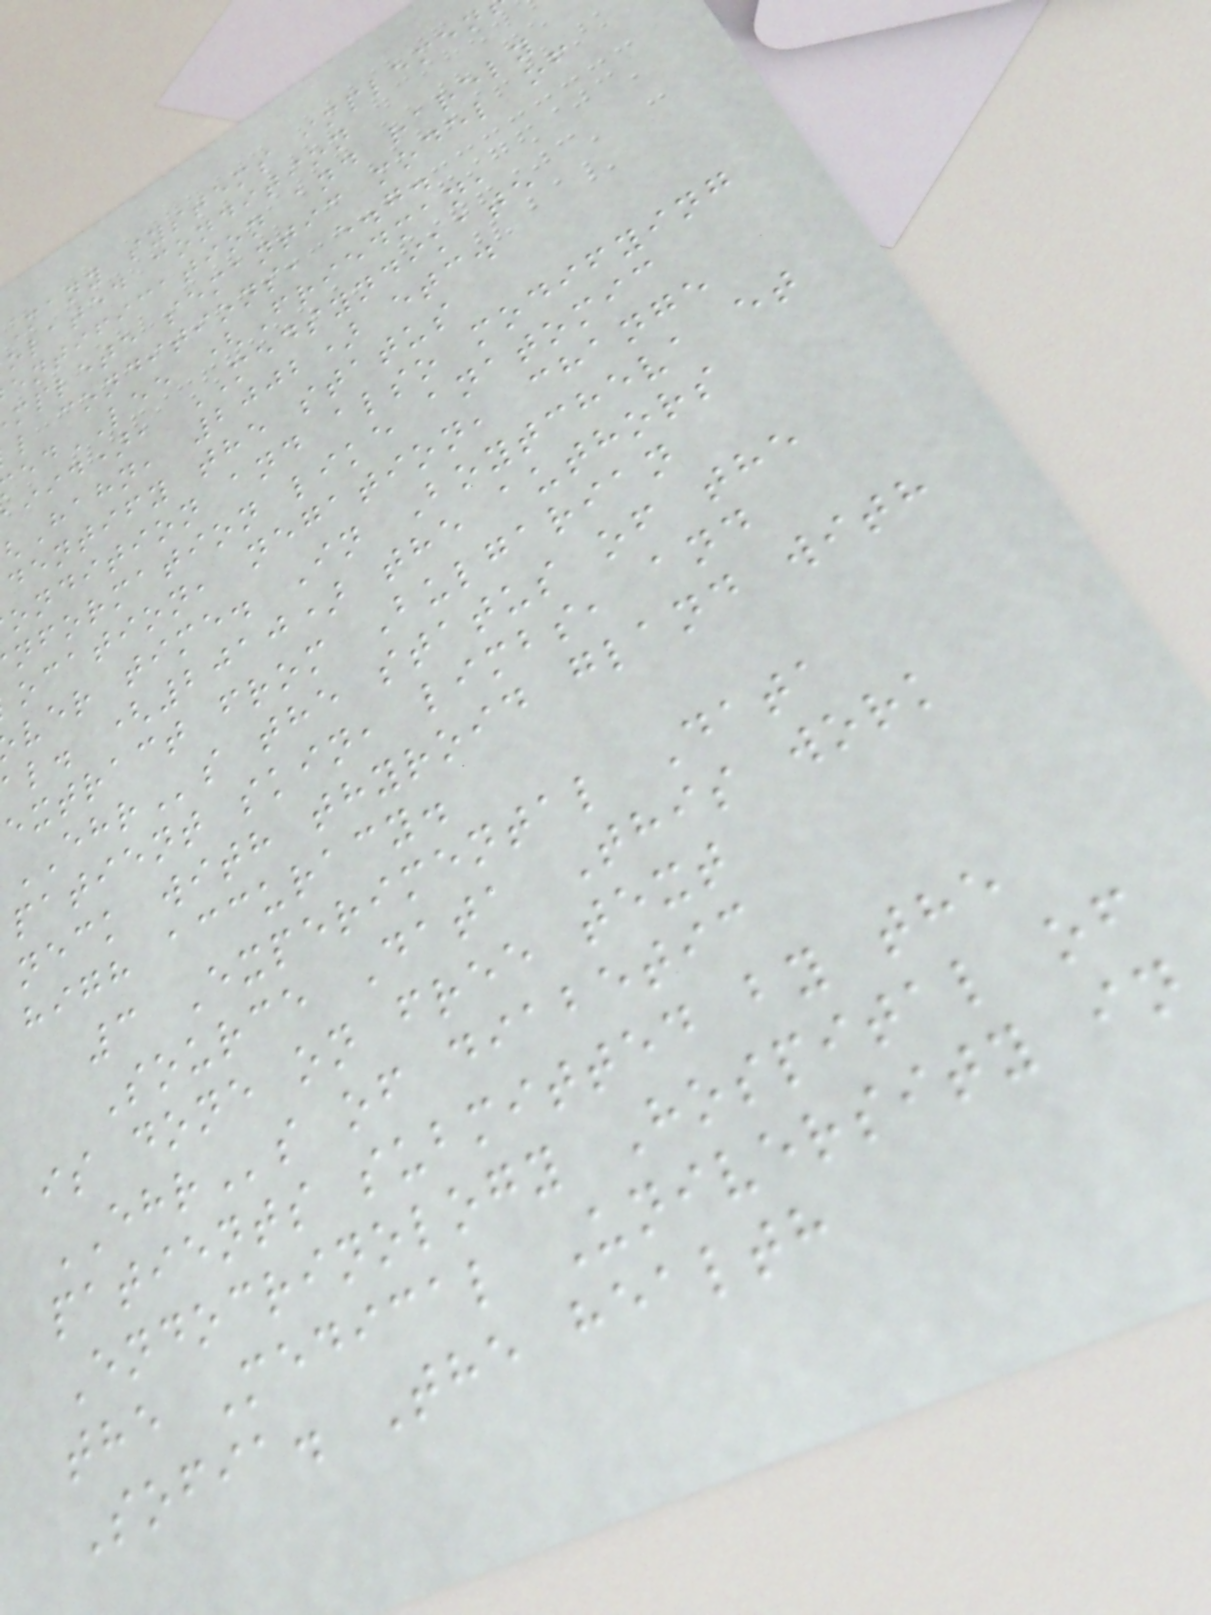Many systems implemen
olated condition
entification and rarely
mplete semantic model of
l conditions, e.g.
edLEE (Friedman,
aiid), MEDSYNDIKATE
Hahn, 2002) etc.
dentify the status
ondition and also modifying
nformation like anatomic
ocation, negation, change
ver time. In Boytcheva et
al. (2010) the authors
extract from Bulgarian
EHRs the status of the
patient skin, limbs, and
neck with thyroid gland with
high accuracy.
3 Experimental Data
Source Data This work
is done on free text
EHRs of diabetic
patients submitted by the
Endocrinology Hospital of
the Medical University in
Sofia. The health
